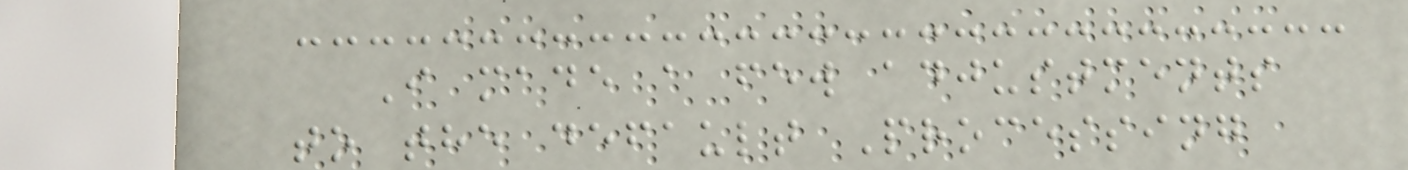I made a few adjustments
to the default Processing
